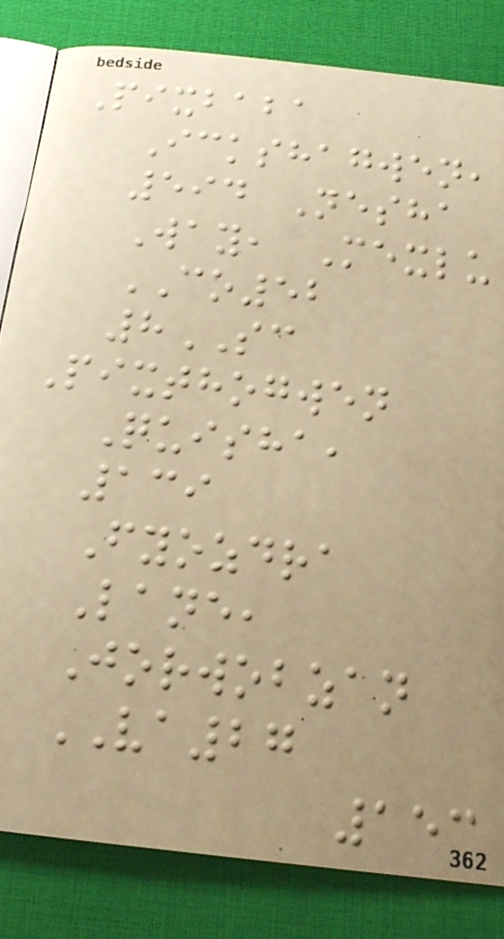Pixbaba
Ickshagwen,
594 Nesha
Way, Mexlu
CO52
8SC
Pixthogwen
Quisha,
139
Fyozdra
Lane,
Jorwobzan
VA27
153
